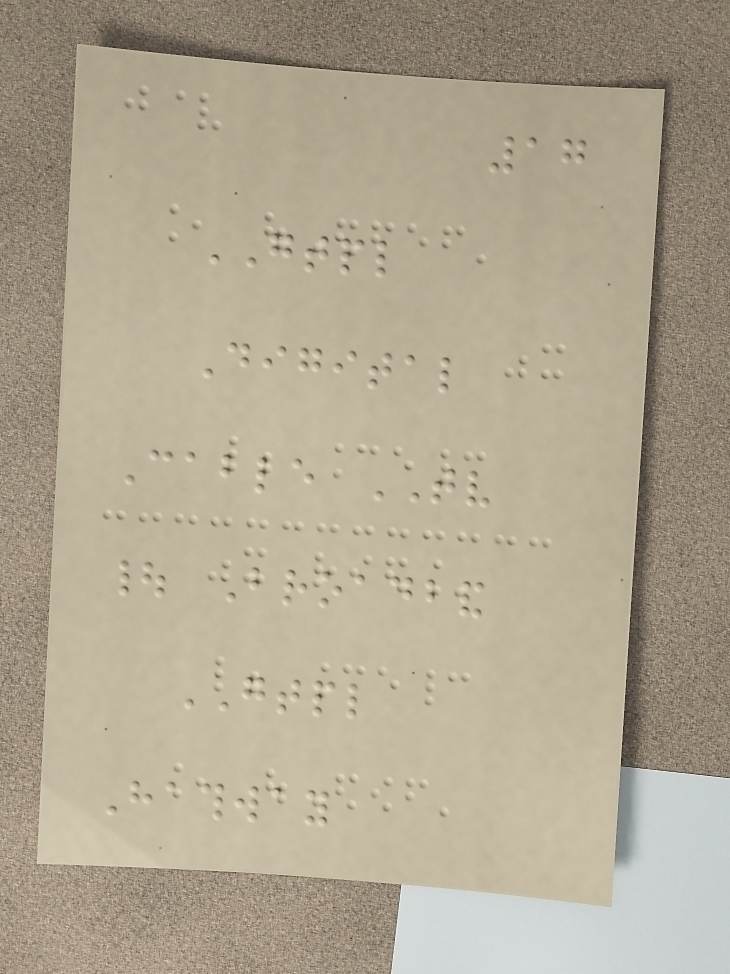17
GTPL
Digital
Cable TV
| Broadband
GTPL
Hathway
